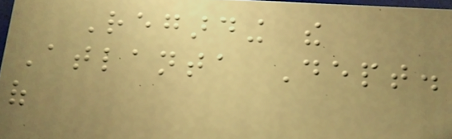Regarding the
Atlanta Dept.
of
